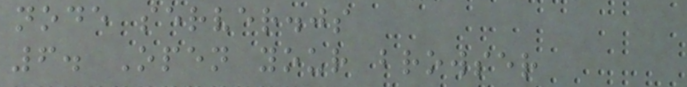node server.js
6. Open your browser
